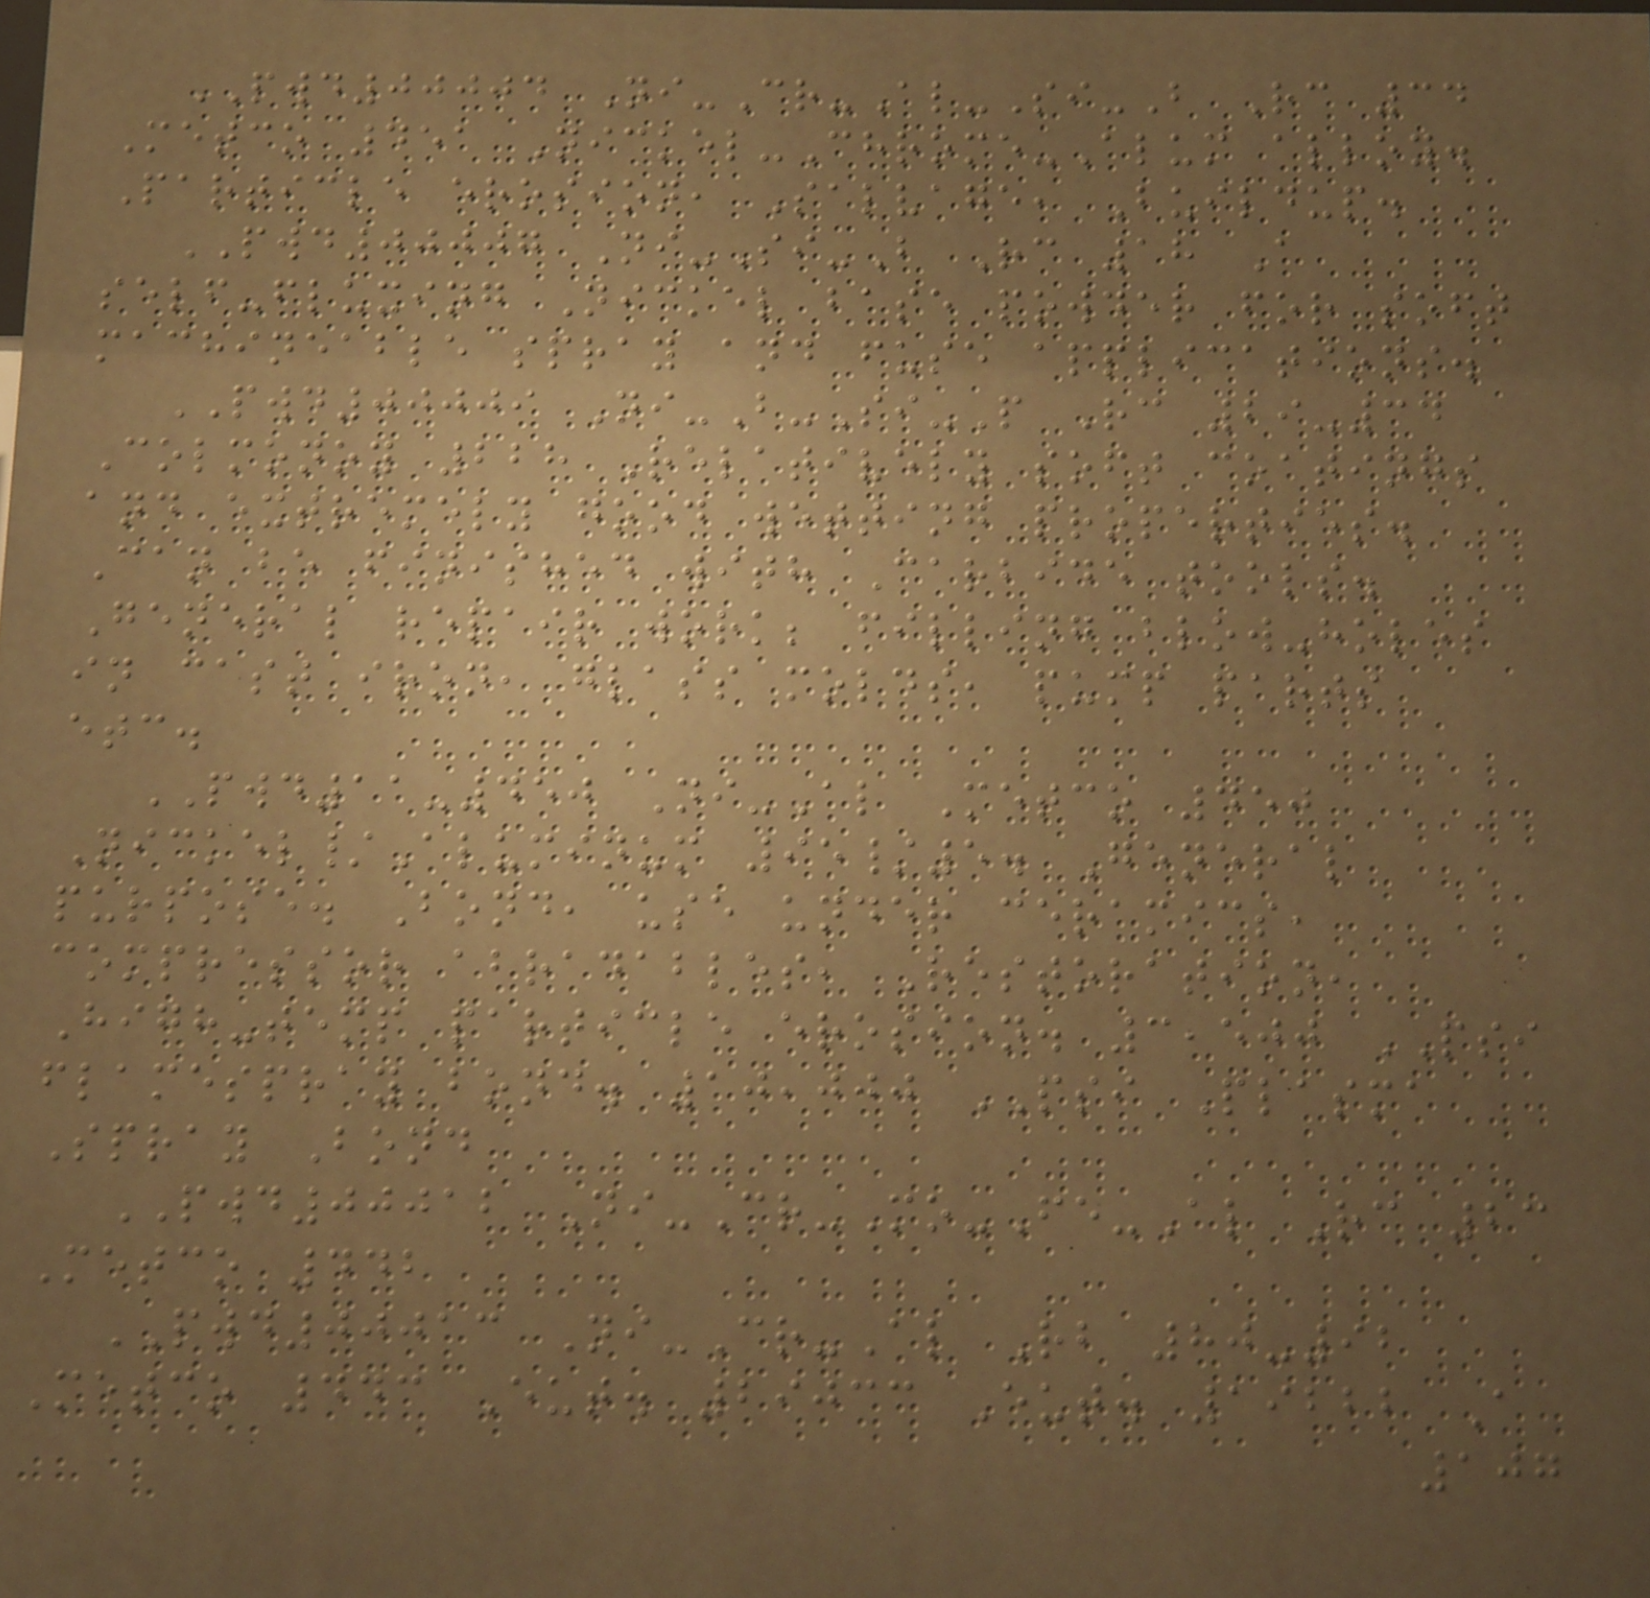PWD00004 Ni-Cr-Al-Si-B Rc 34
Metco 451 Nickel-Chrome-Alum alloy.
Particle erosion, Salvage, Buildup.
PWD00007 Ni-Si-B Rc 18 A
self-fluxing Nickel base powder for soft
machineable spray and fuse applications.
PWD00009 Ni-B-Si-P Rc 29-34
Colmonoy 228 Relatively soft coatings
and extremely good wetting properties.
Can be finished with Carbide tools.
General repair work; filling blow-holes
in cast iron, glass molds, pump parts
etc.
PWD11-450 Ni-Al Metco 450
Nickel/Aluminum 95/5. General
purpose. Bond, use under ceramics,
compressor abradables, Restoration,
High-temp particle erosion. 3,500 PSI
flamespray bond. 10,000 PSI Plasma
Spray Bond
PWD00012 Ni-Cr-Mo-Fe-Al Rc 23
Metco 442
PWD00013 Ni-Cr-Al Rb 80-92
Metco 443 Eut. 29033 Eut. 19222 A
107
